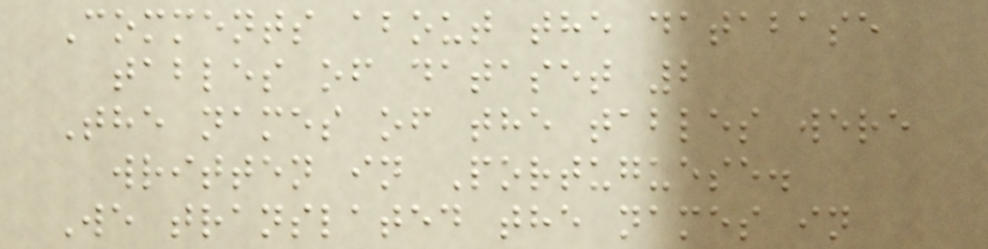Comments about the database
tables of dataset 2
The names of the tables were
written in Portuguese.
We translated the names in
